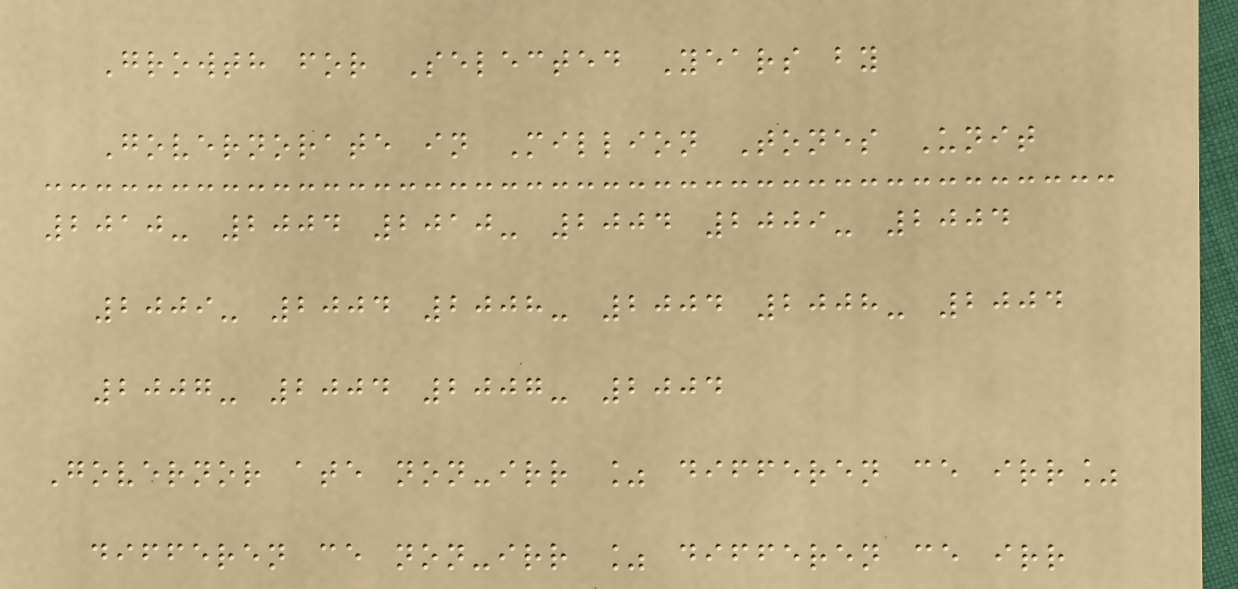Growth for Selected Years by
Governorate in Million Tones Unit
2010- 2004 2010- 2004 2009- 2004
2009- 2004 2008- 2004 2008- 2004
2007- 2004 2007- 2004
Governor ate non-irr % differen ce irr%
differen ce non-irr % differen ce irr
